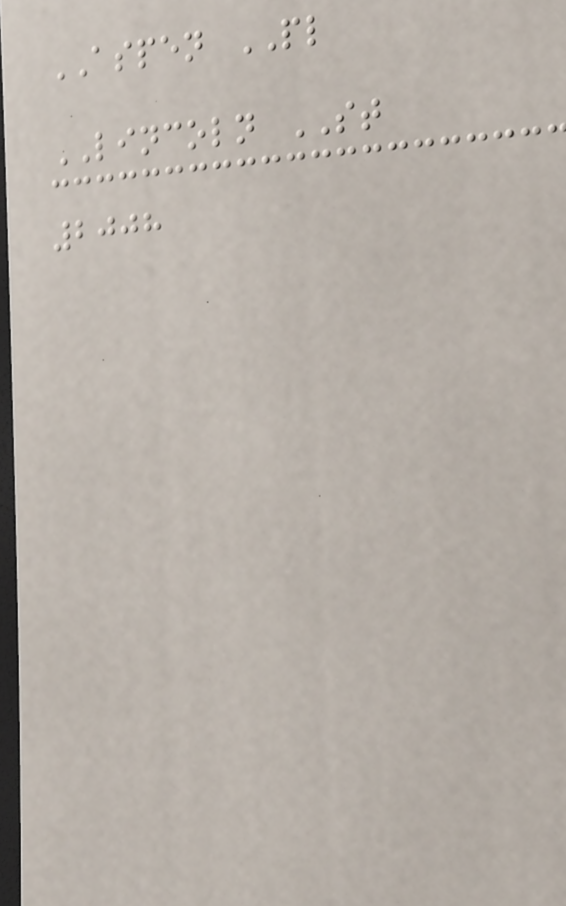ASPEN PL
LINCOLN ST
2008
